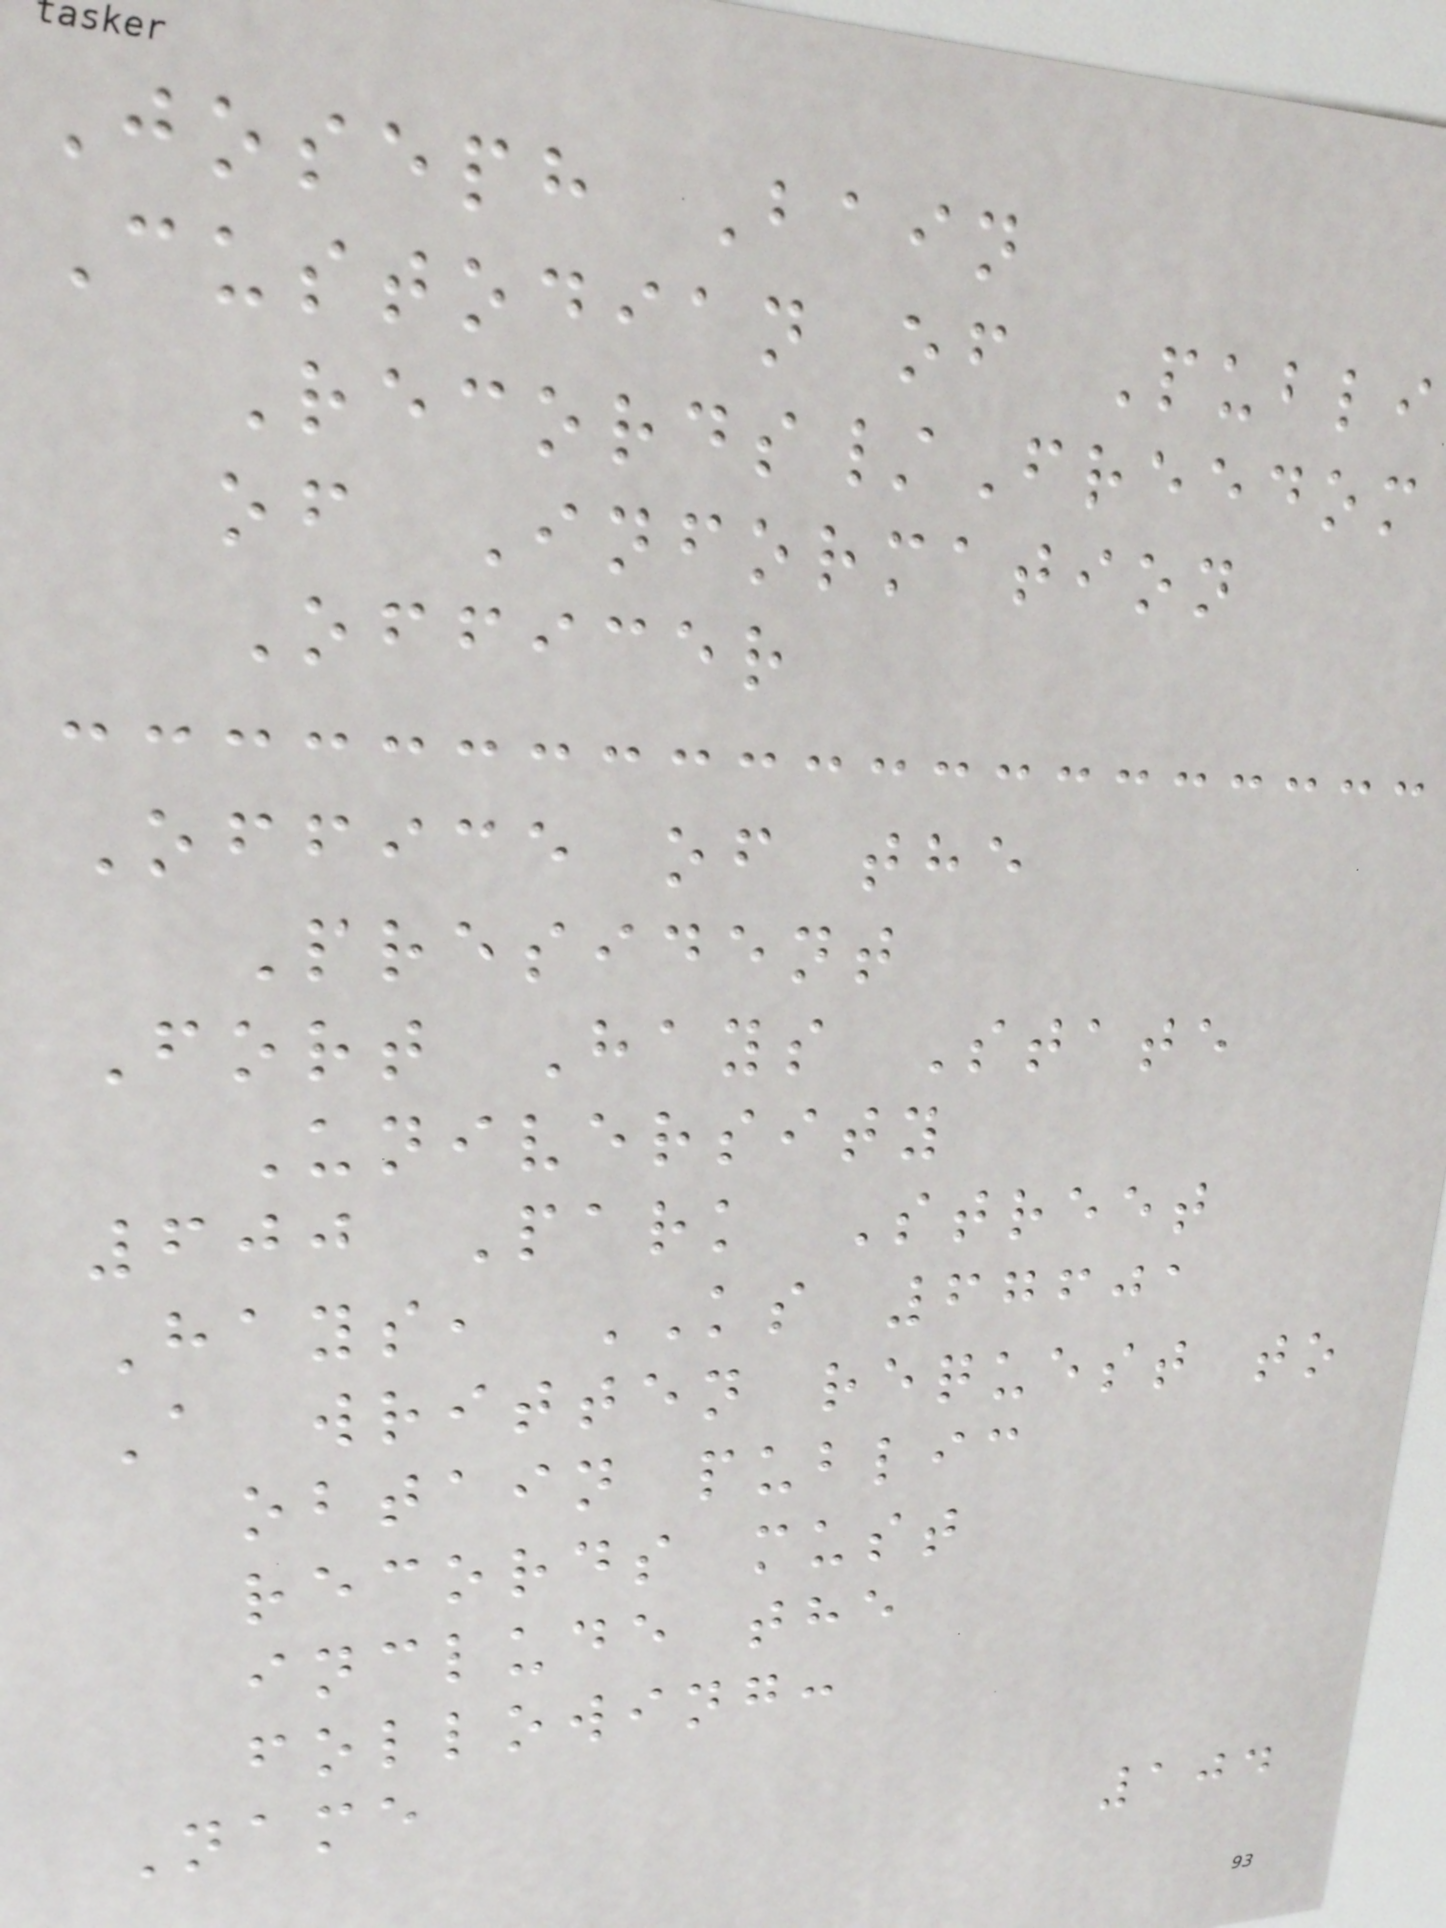Joseph Bain
Custodian of Publi
Records/Freedom
of Information
Officer
Office of the
President
Fort Hays State
University
600 Park Street
Hays, KS 67601
A written request to
obtain public
records must
include the
following:
Name
104
